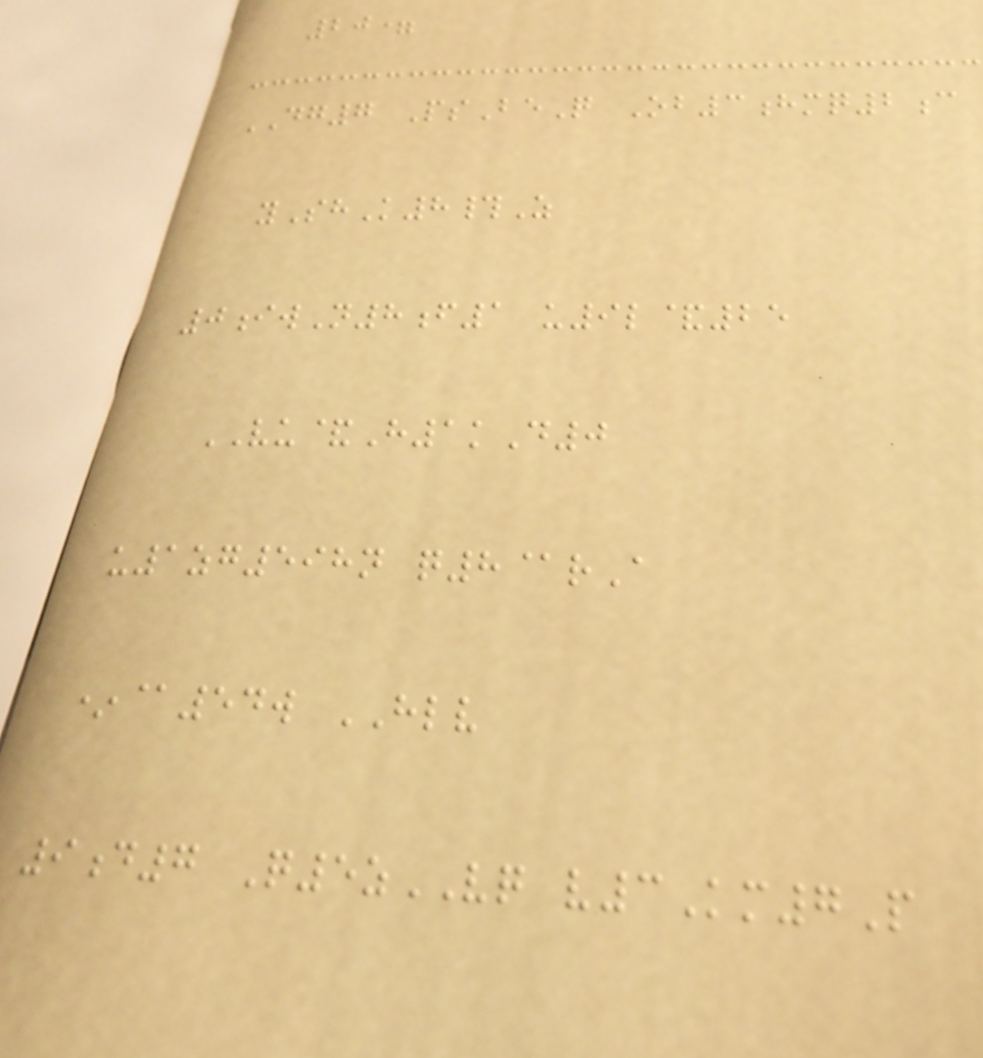20=
DG7 PsBeQ Ob3hmq2c
yShK8#Z
0iwN8f1 u9l&25
VU&H1kD0
u1zg598n q8@rA
*@54w HLV
9d7 Q5zVQ v3Km7P
